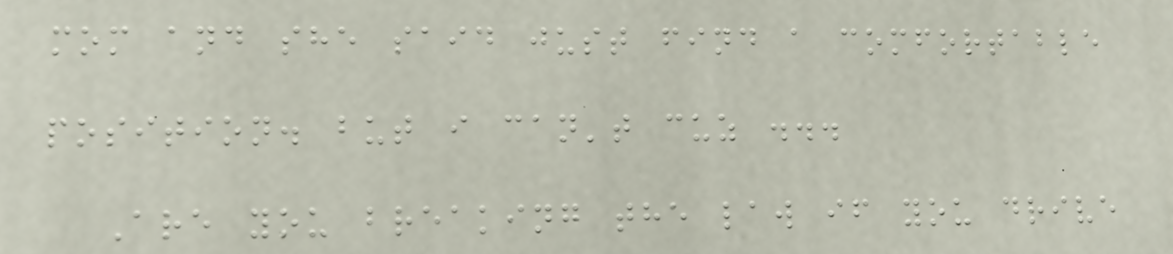mom and she said just find a comfortable
position. but i can't cuz ...
Are you breaking the law if you drive
